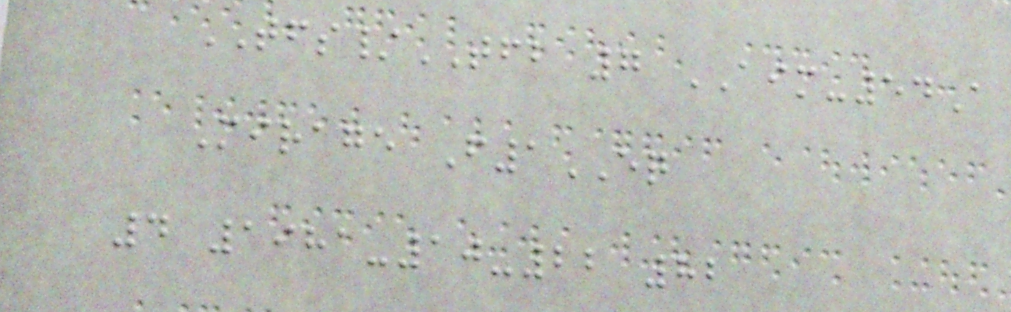TFS/TFB 7 AIM-54A
Mirage F1EQ
4 1981-10-22 82
